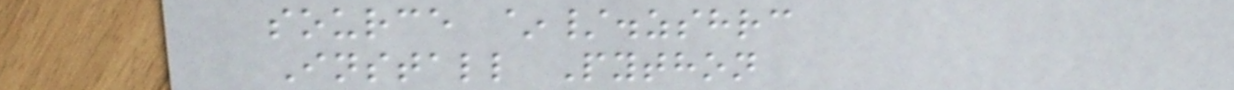source ~/.zshrc
Install Python
